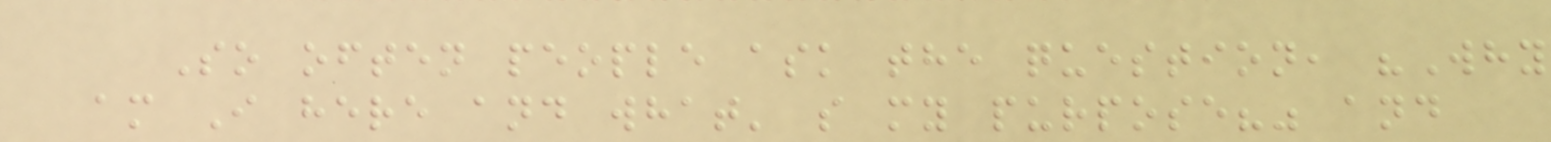So often people ask the question, "Why
am I here and what' s my purpose?" and
